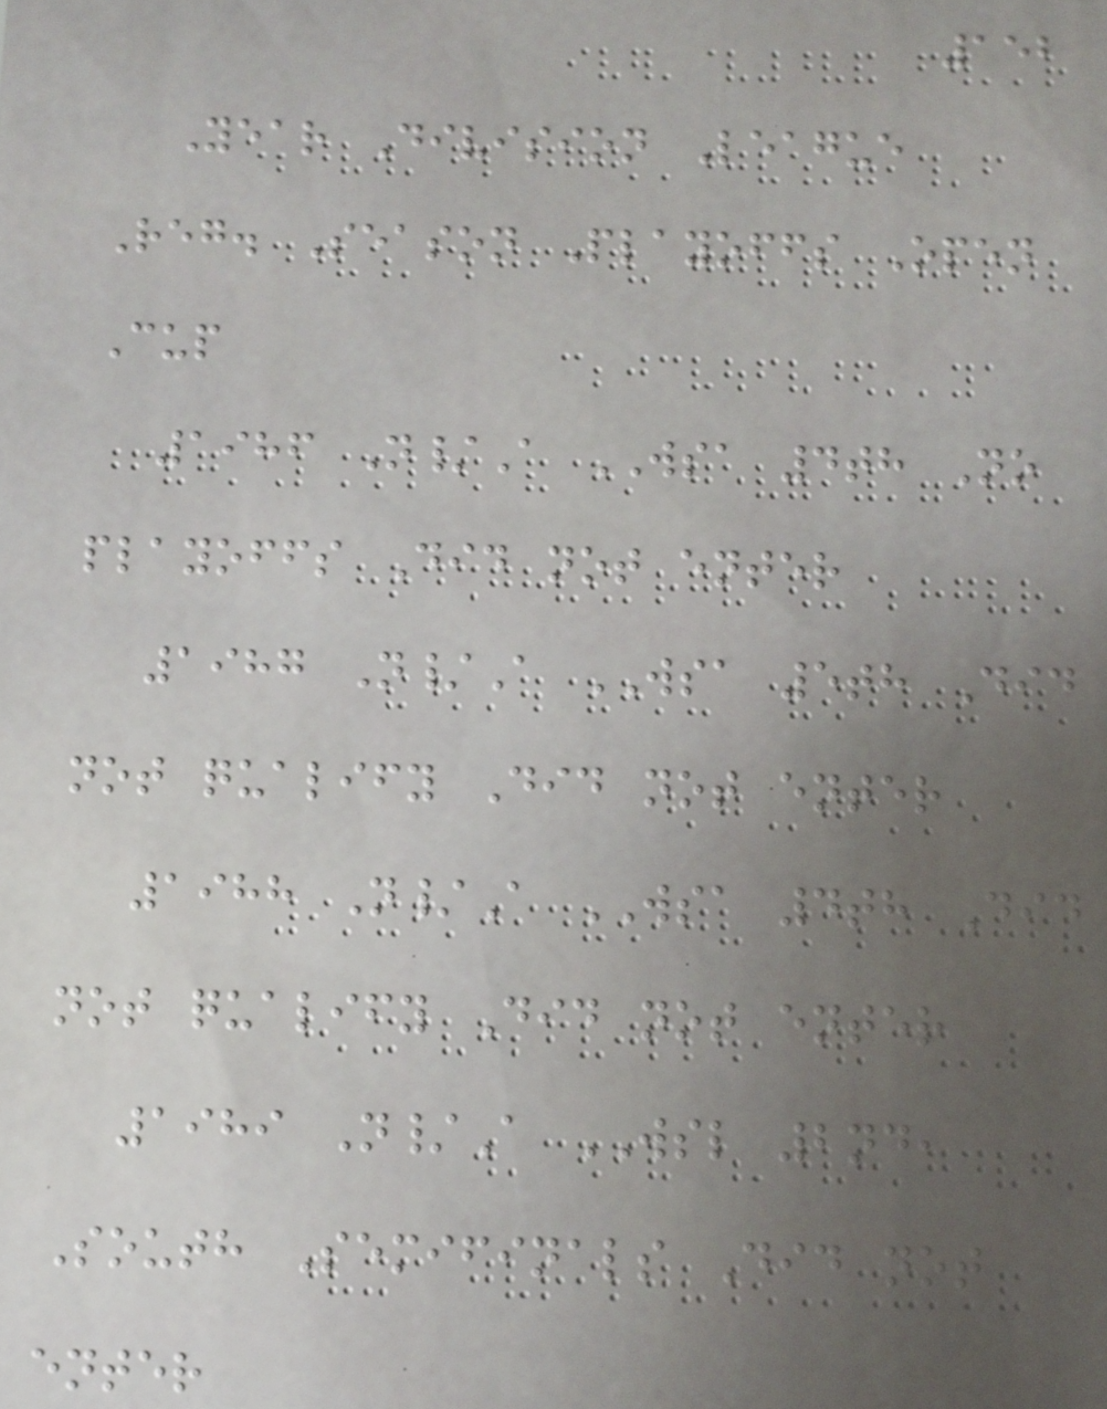152
Year Division League
Reg. Season Playoffs Open
Cup
1986 N/A WSA 4th No
playoffs Did not enter
1987 N/A WSA 5th Did
not qualify Did not enter
1988 N/A WSA 4th Did
not qualify Did not enter
1989 N/A WSL 2nd,
South Semifinals Did not
enter
